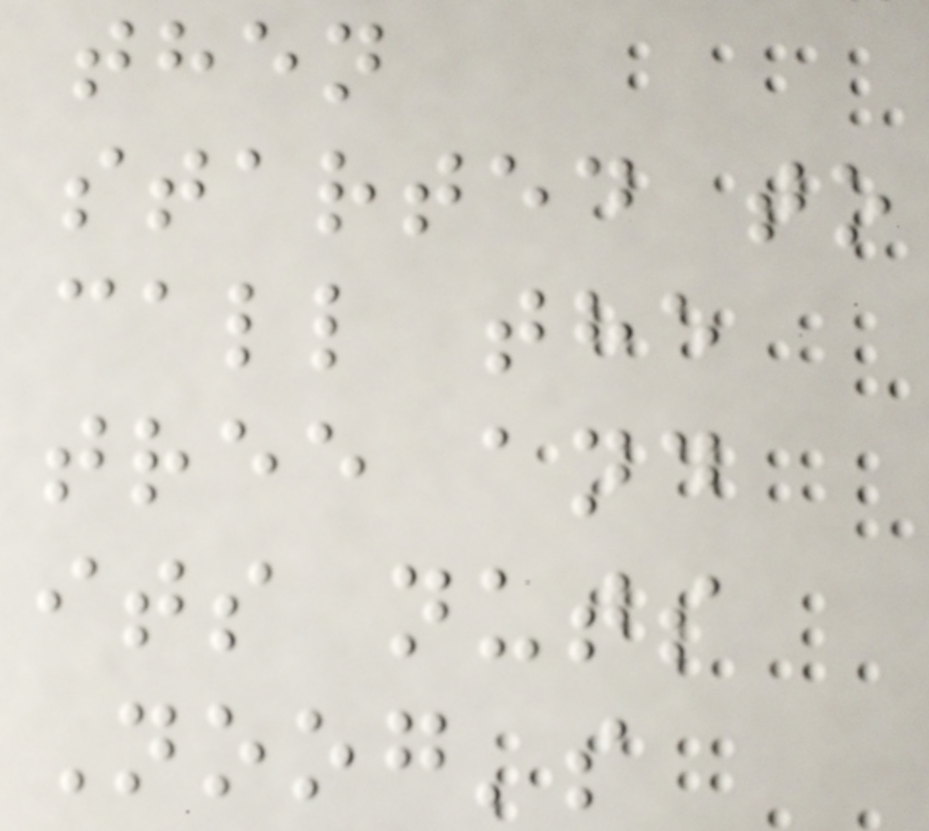then
started to
call the
tree and
its nuts
Noog's
